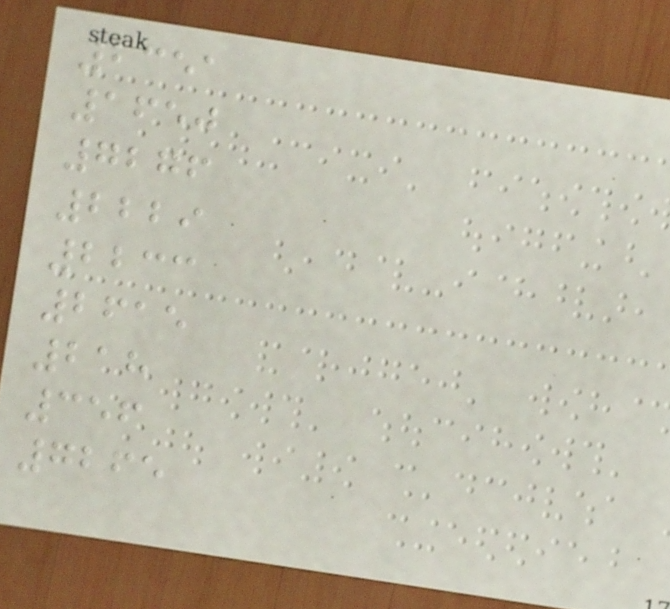2351
1650
7276
2229
2233
2615
218
356
7265
